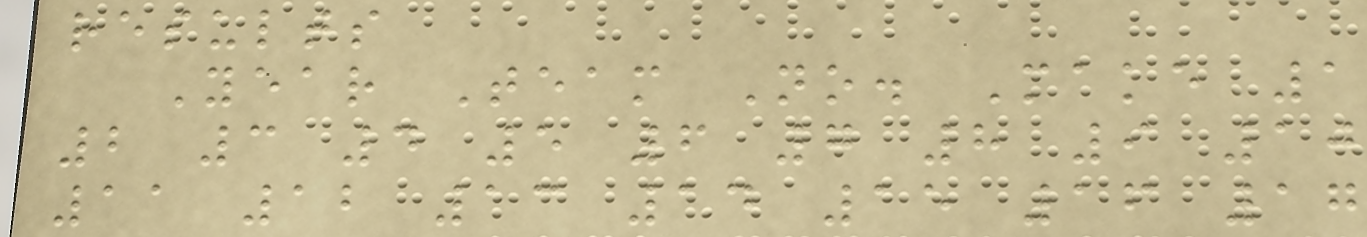results
Year Team No. Make 1
2 3 4 5 6 7 8 9 10
11 12 13 14 15 16 17
